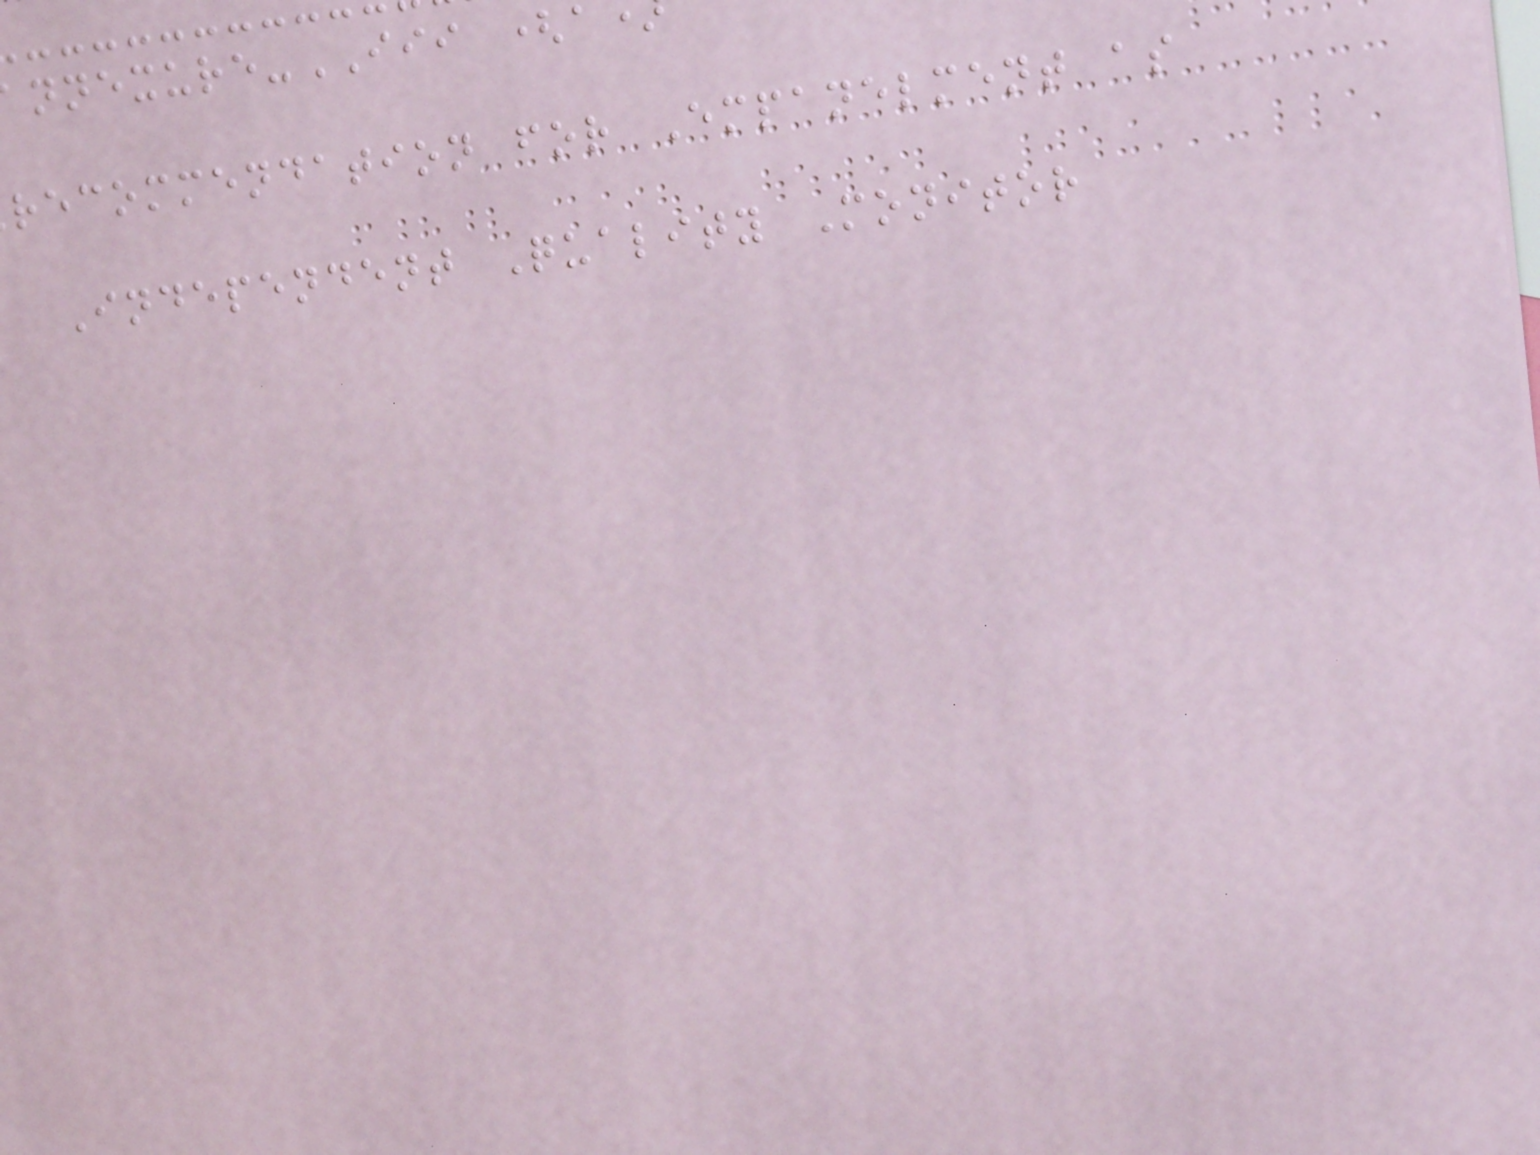nnexure-III (a
recommendation for Empanelment as
Independent Quality Monitor
